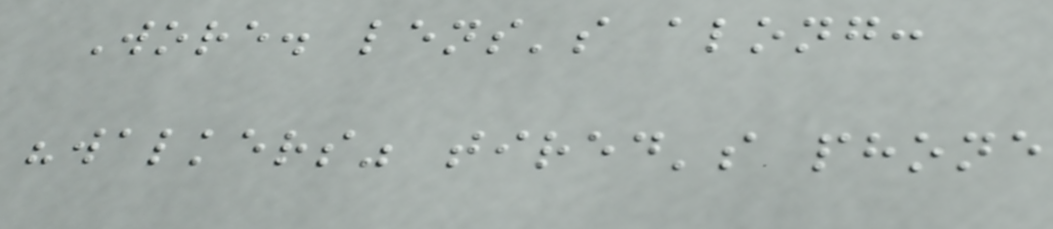Wore. lens's along:
"walkers" tired's phone
